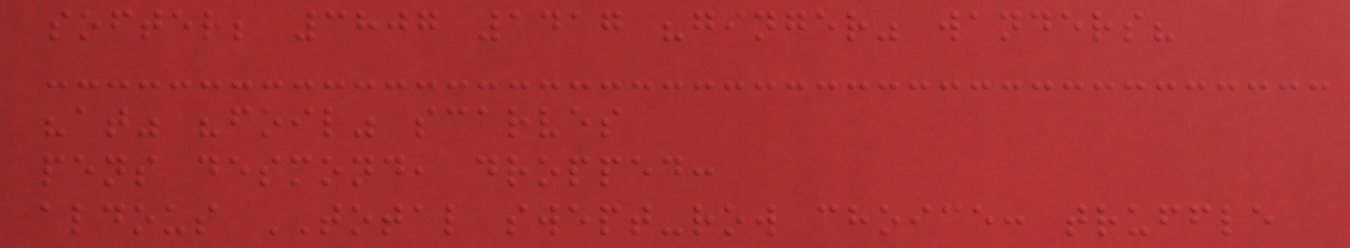softer; 3807 1417 "ginger" wanders?
"at" "foil" scarves
pens desmond, dropped:
aldous TOTAL swept-row choice: truffle
